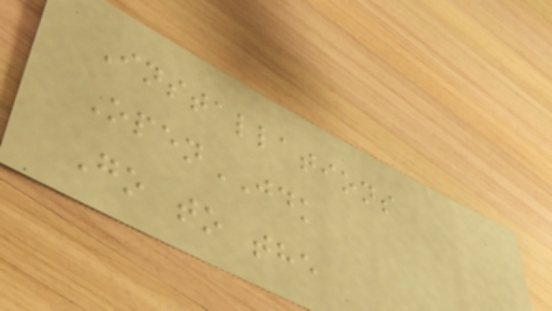Installations
OpenJDK
Go to the
